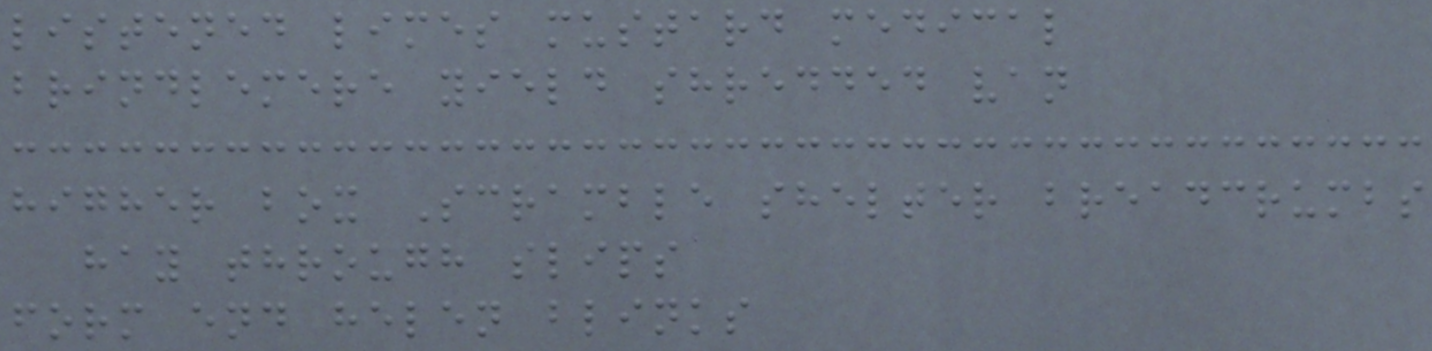listened limes mustard medical
brindlemere yield shredded van
higher box Scramble shelter breadcrumbs
hay through slips
form end helen blinks
